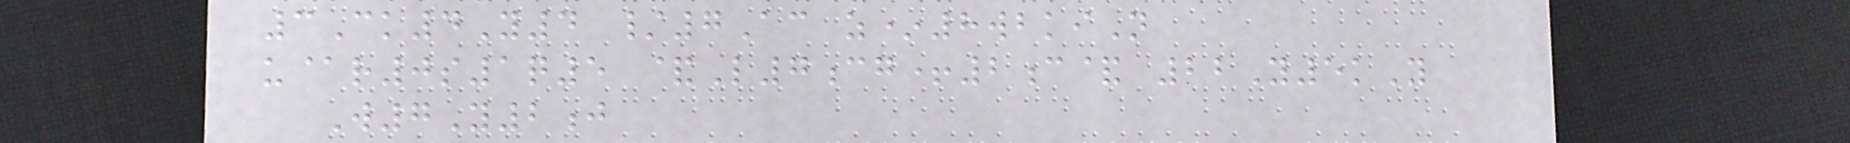3Ck4Y4 /7Ac z*8wbkiN
u@r0s1q5 &L7cg+2c& 22Y5kY
W7Y2j
